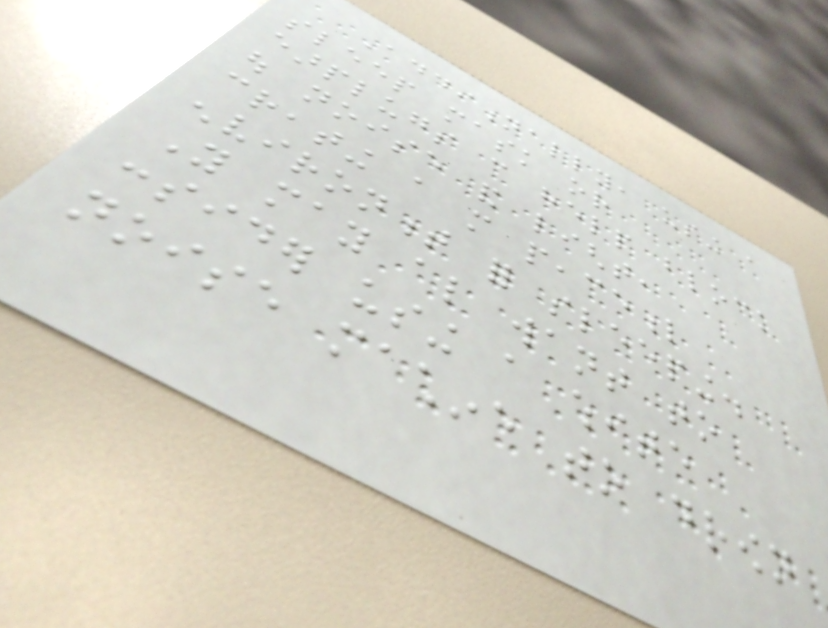Additionally, using a
sleep mask or
earplugs can help block
out noise and light,
creating a more peaceful
environment for sleeping.
You may also want to
consider using a white
noise machine to drown
